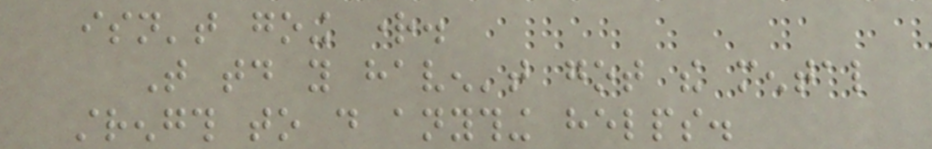isn't going right.
That today you haven't got the mental
strength to do anything helps.
